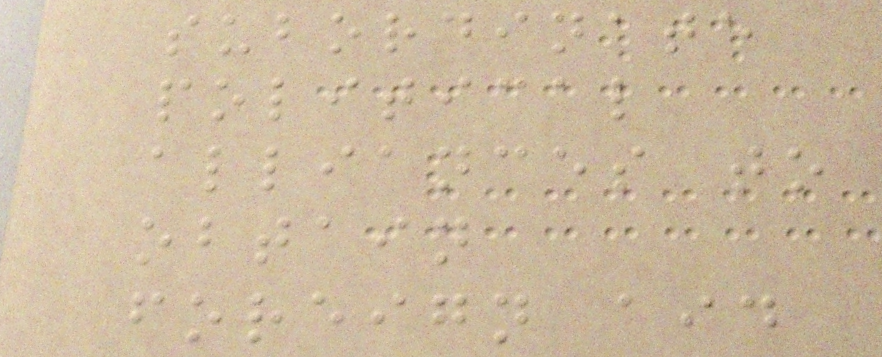subordinate
political
alliances to
obtain
foreign aid
